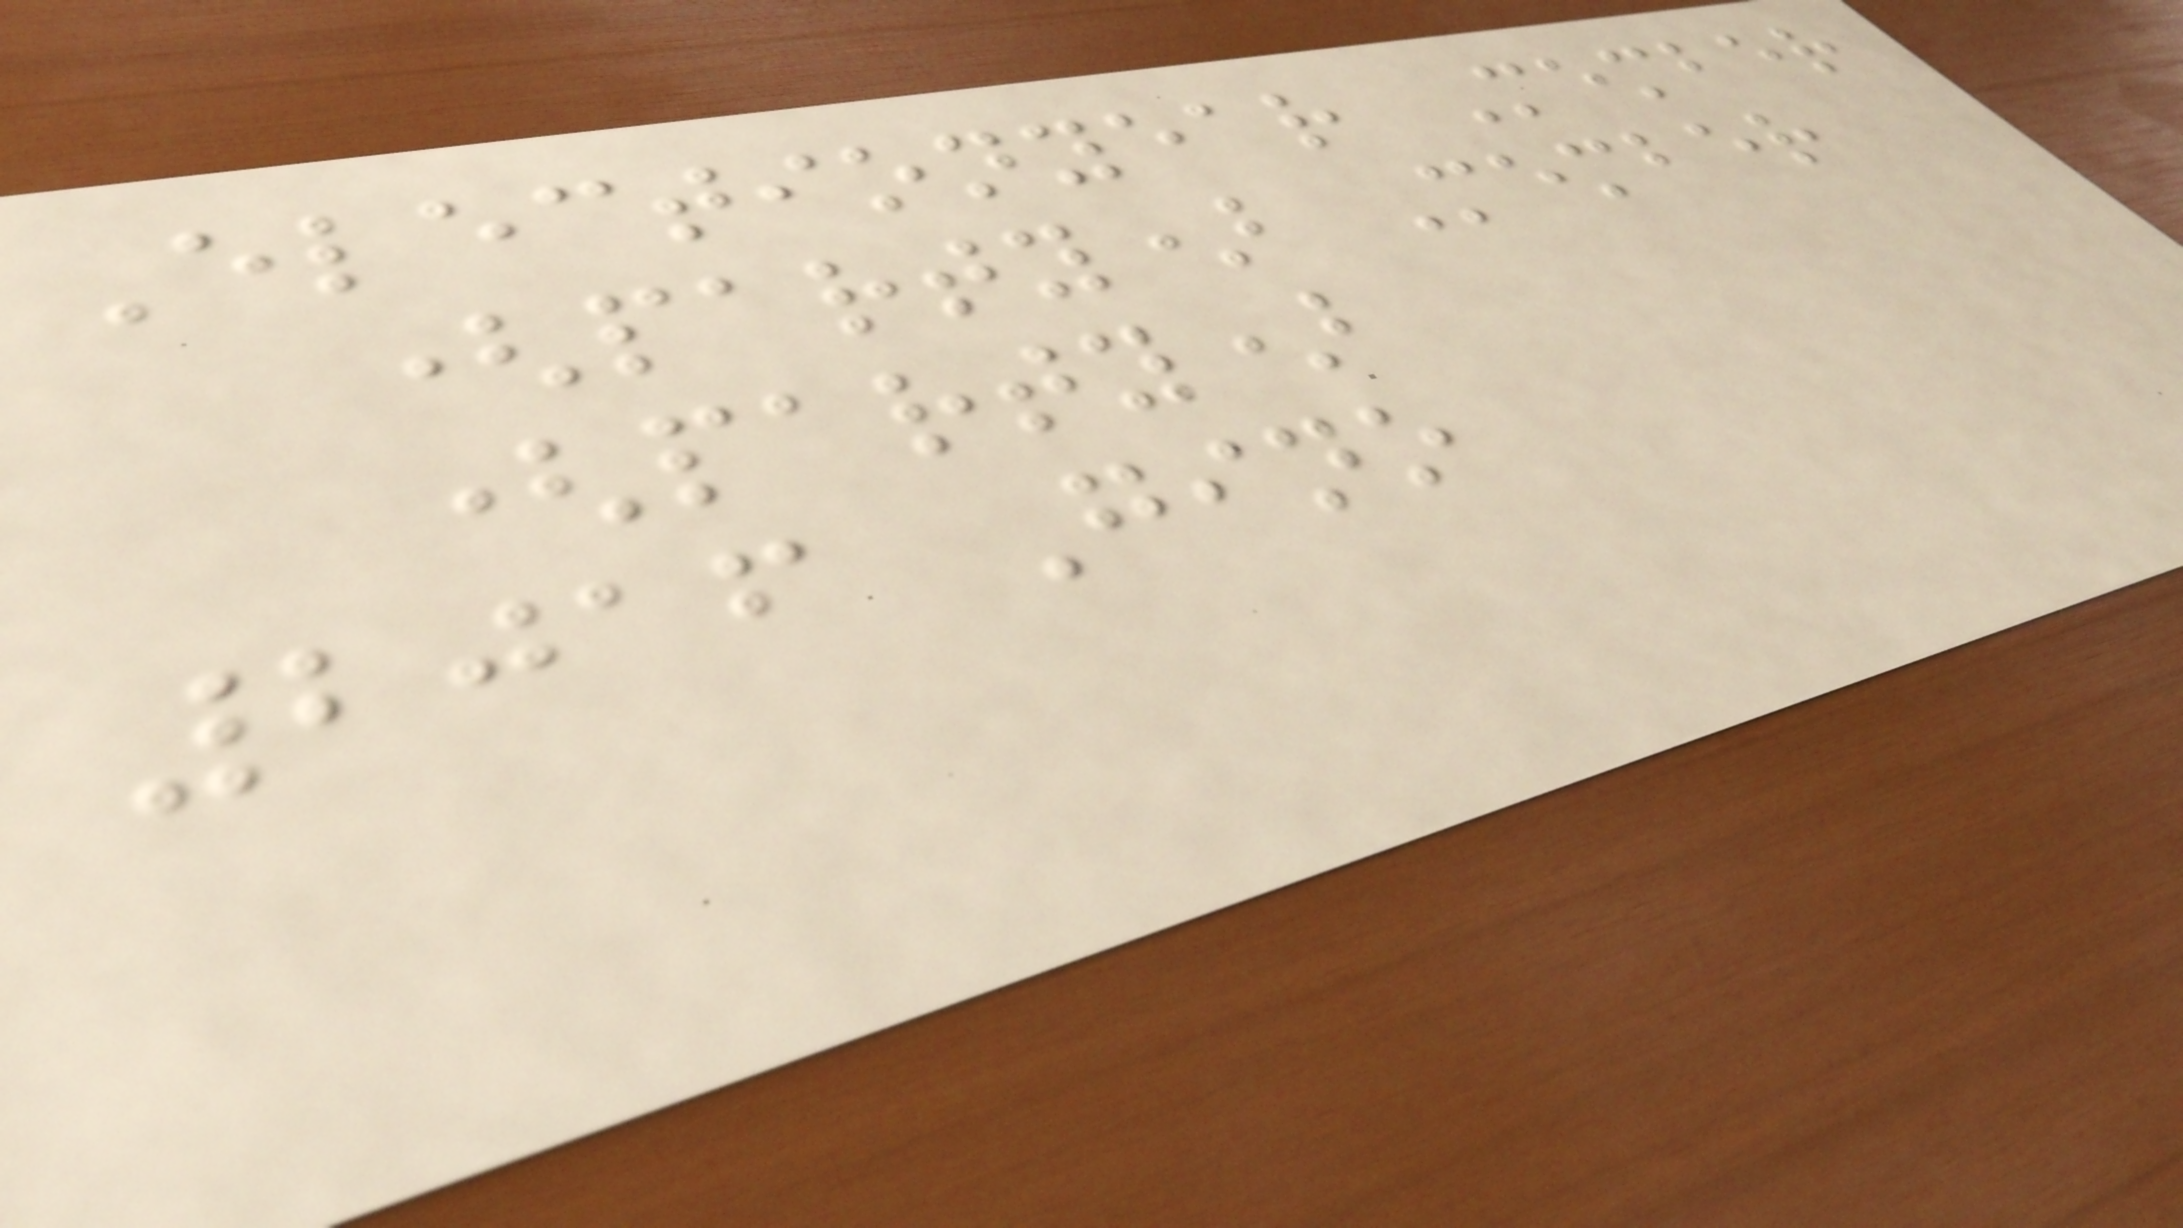Electionyear Member
(party) Member
(party)
2016 Gino
